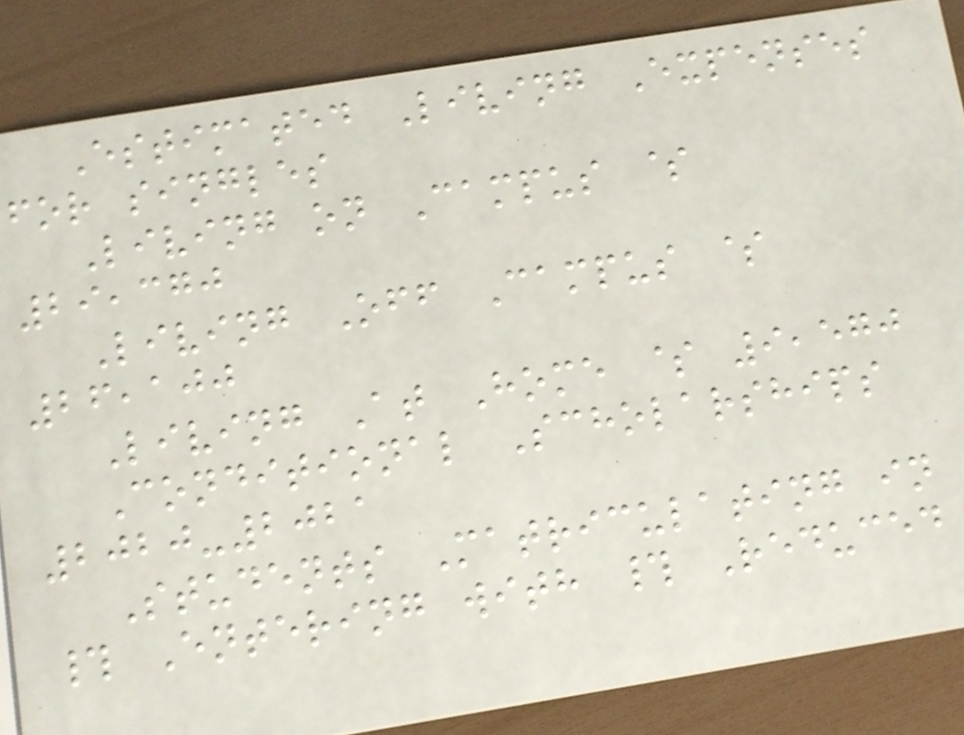Estimated Living Expenses
for singles
Living on Campus $
29,370
Living Off Campus $
26,100
Living At Home $ 9,570
Conditional Scholarships
2020-2021
Students Matriculating in
# Entering with # Reduced
